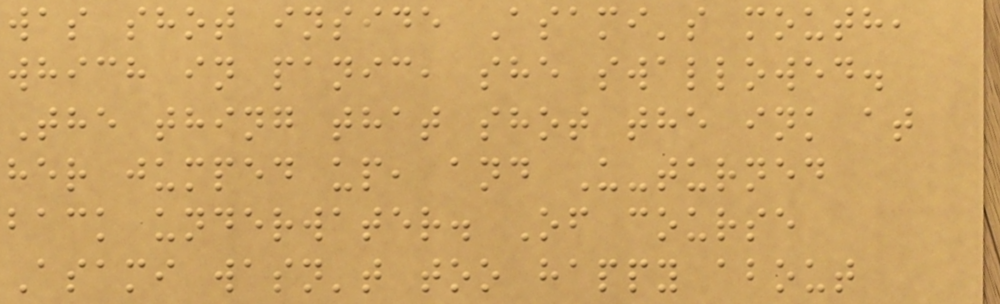was shot inside Asami's mouth,
which in panic, she swallowed.
The thing that shot the ink at
her jumped up, and U-turned
back underwater. Of course
Asami wasn't too happy about
